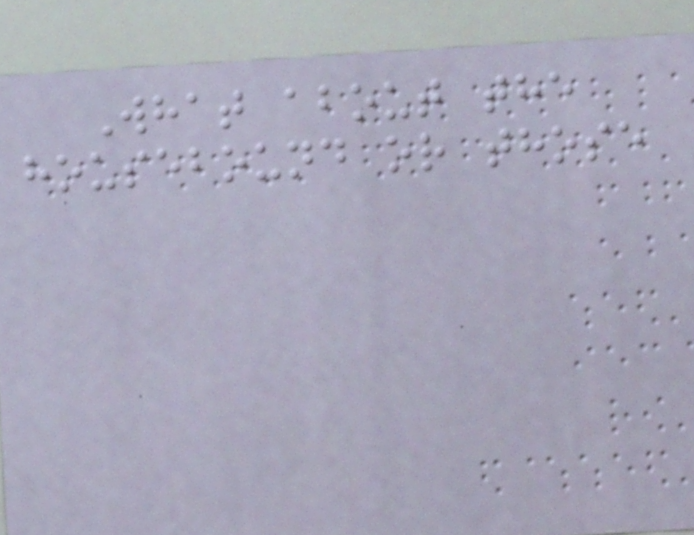What about the
housebound or those
